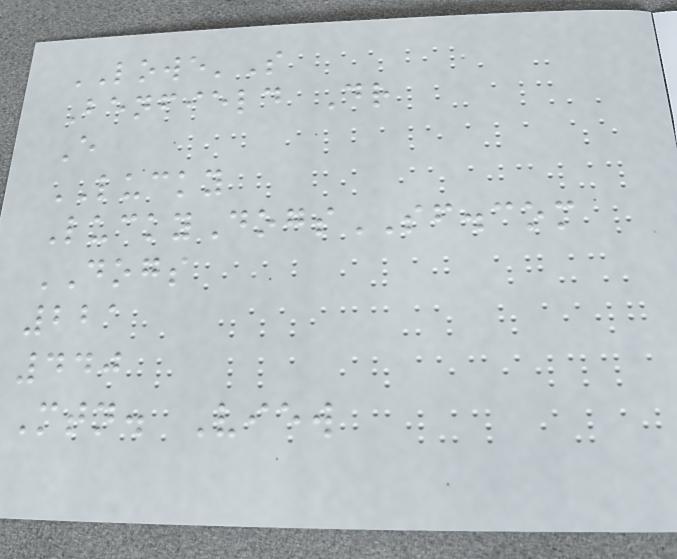LOWE'S
Benfield Dr
E
LUCKY
LuckyDogsSF.com
DOGS
221
440
Mtn. View
